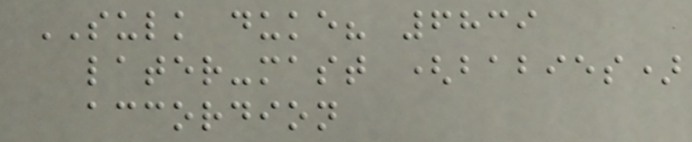SULK duke? 6839
later-mast (babies)
accordion
